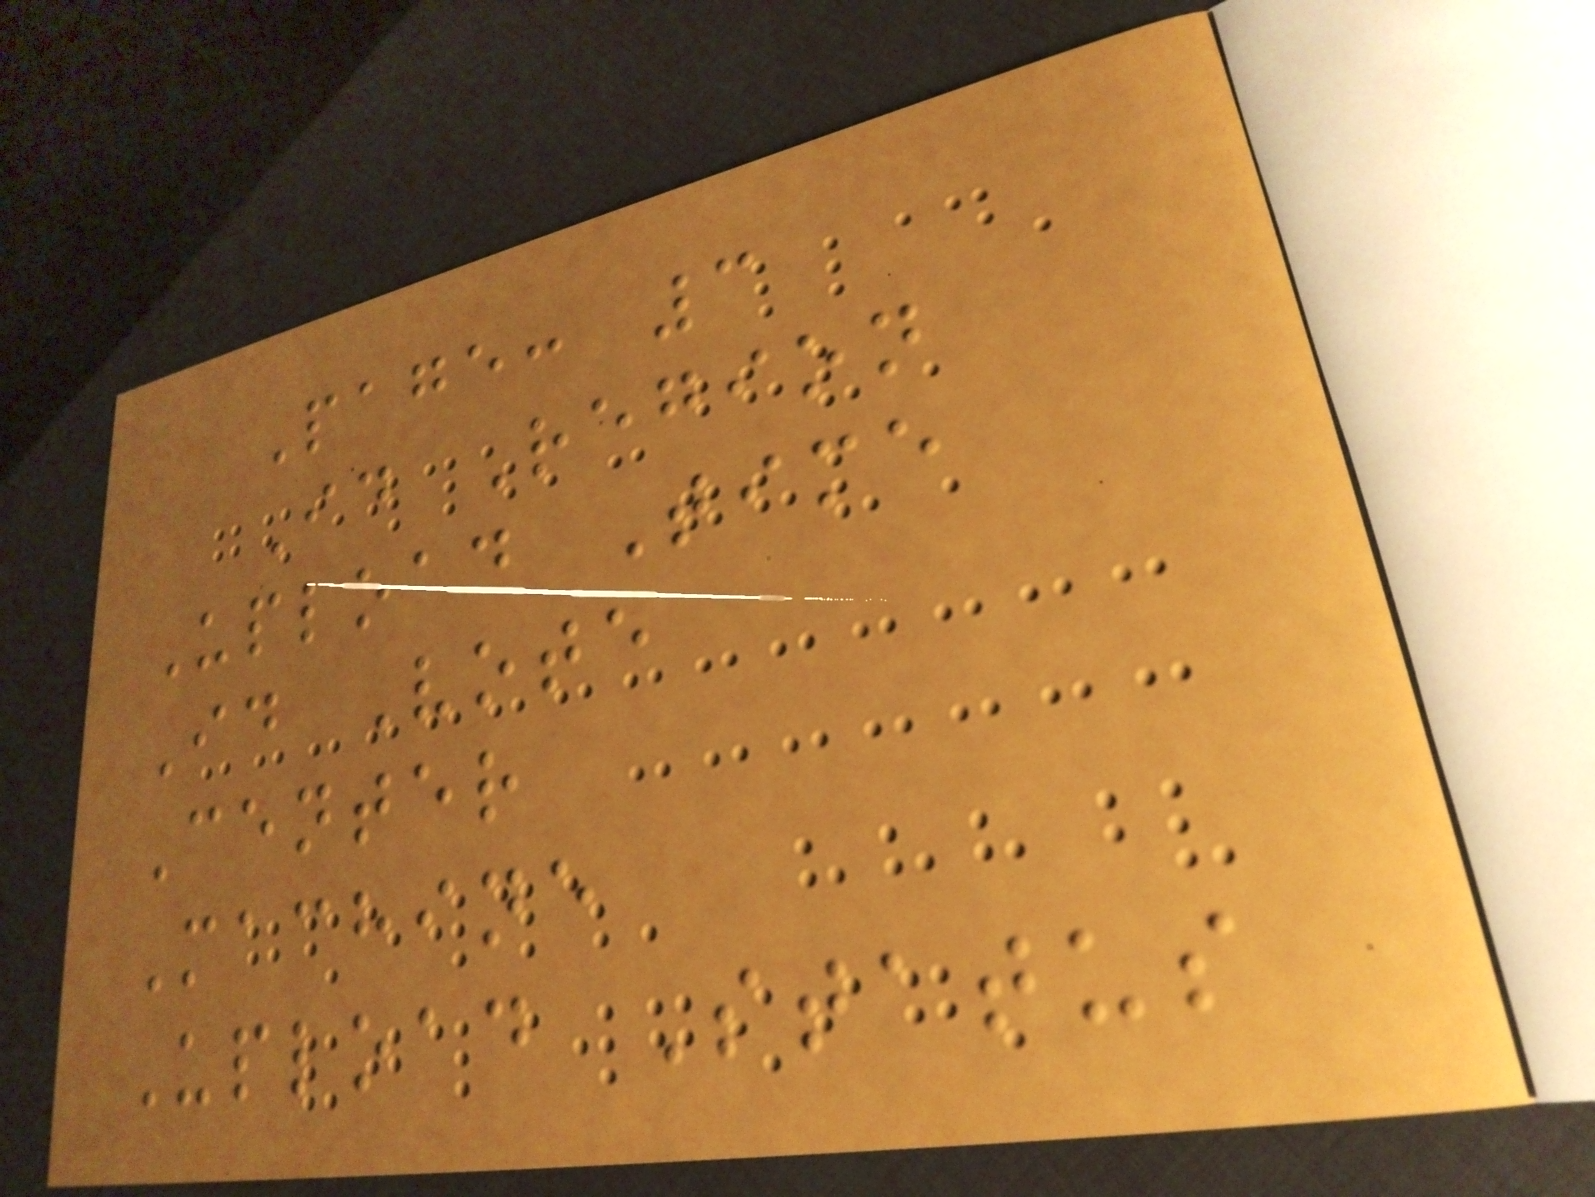Page: 3
Id Region
Upload Time
Id Vote
Center
Machine
Upload Status
